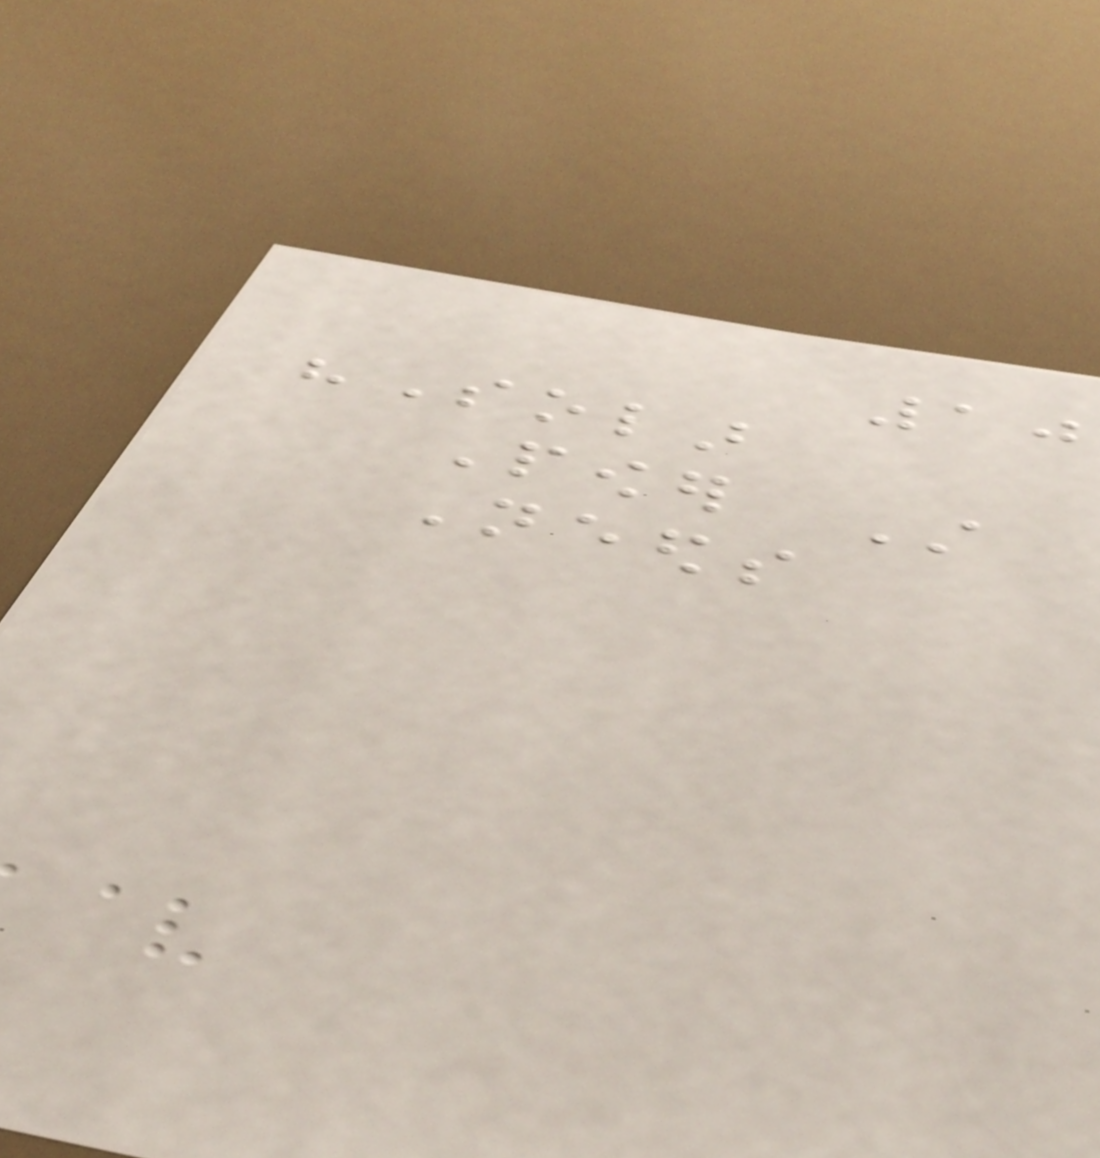10
"Solar
Power Still
Needs
